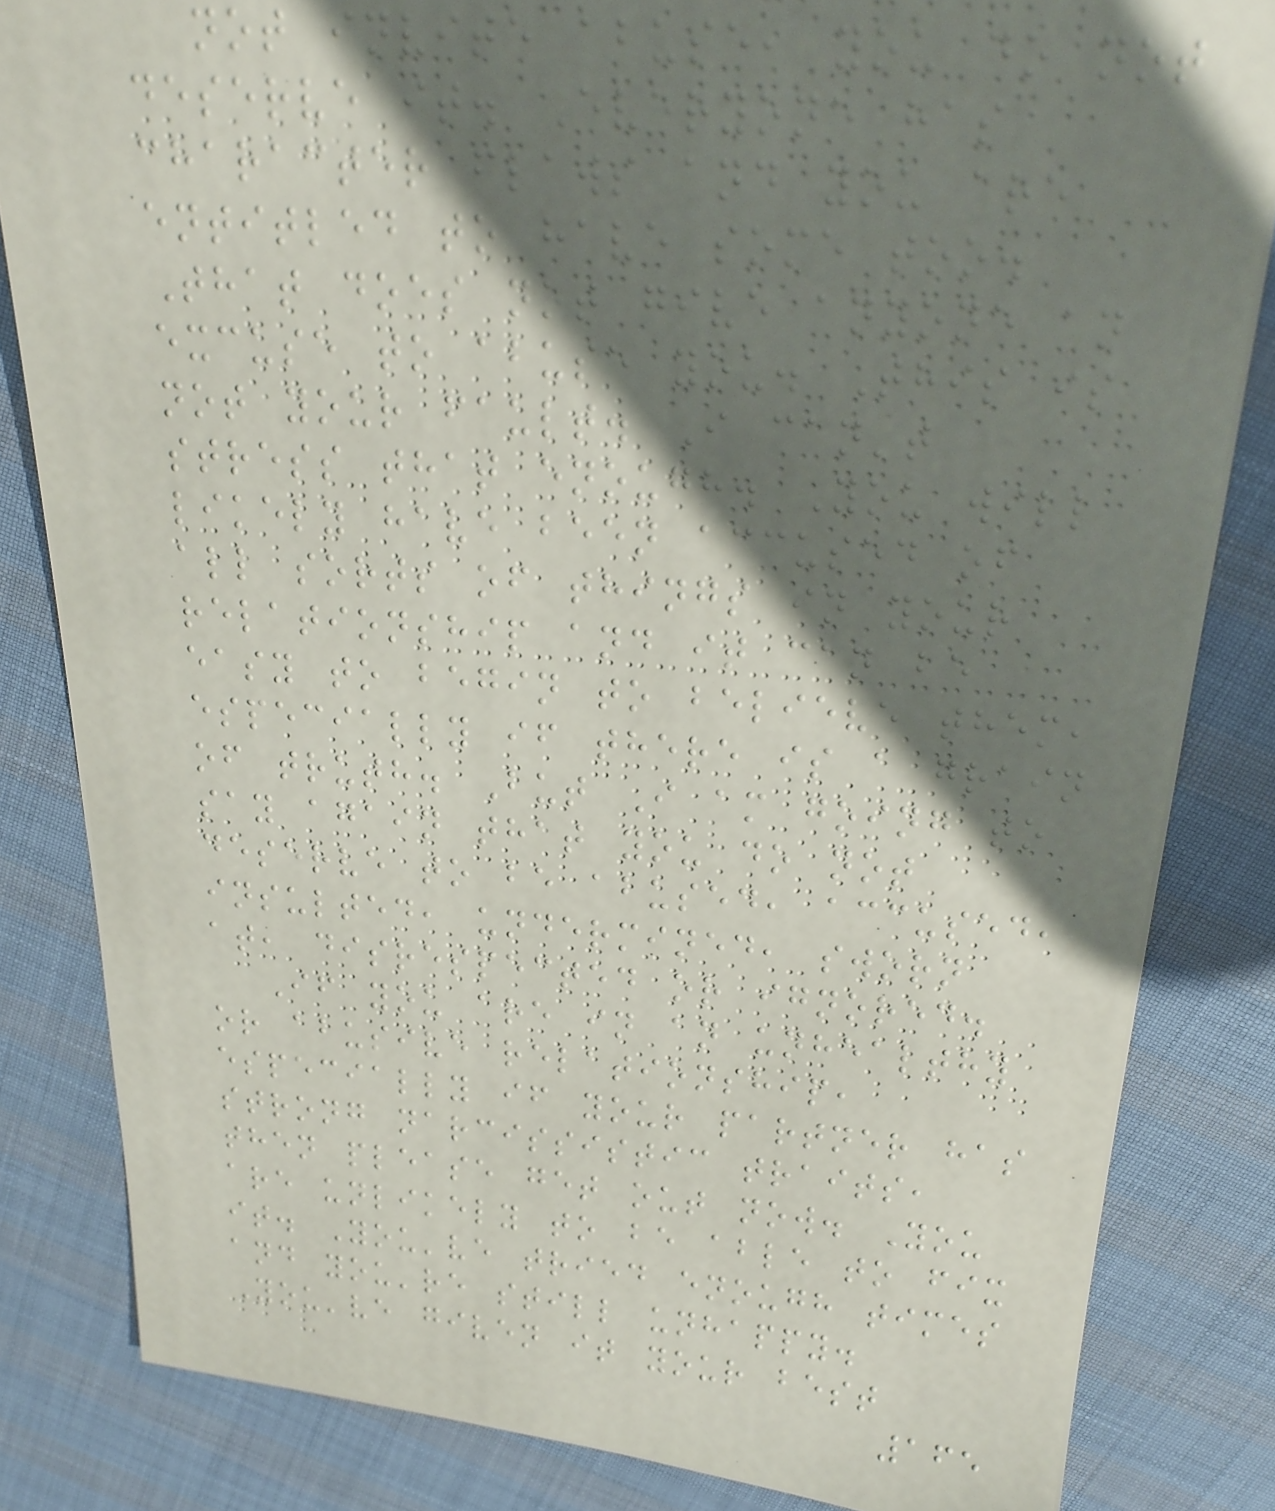not invite abuse, you do not
deserve it. Everyone has
character flaws and you are
entitled to have some too.
That does not give anyone an
excuse to abuse you. This is
not your fault. I can't
stress that enough. You will
likely have been accused of
all sorts of things in your
relationship and it can be
easy to begin to believe them,
especially if there is a grain
of truth. But I am going to
say again that you do not
deserve to be abused, accused,
insulted, undermined, sworn
at, disrespected or ignored.
If you are in an unhealthy
or abusive relationship,
especially if your partner has
strong narcissistic traits,
then please get out now. You
are unlikely to be able to fix
it. You've tried enough times
and you're still unhappy.
You've given it your best
165
